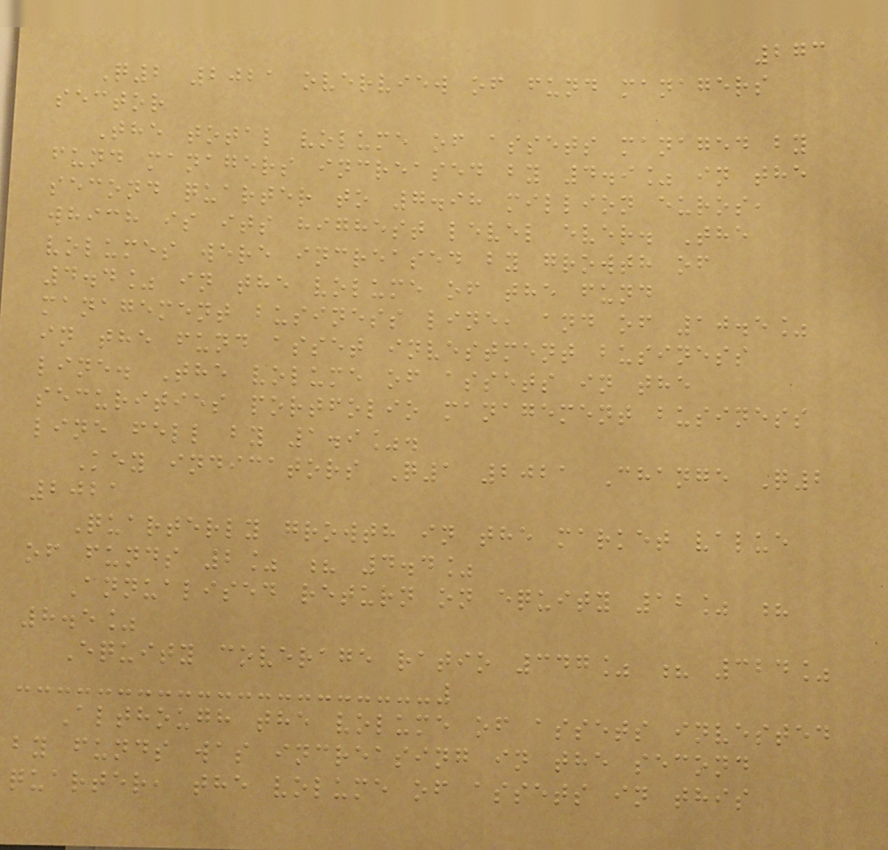273
Q2 2021 overview of fund managers
sector
The total volume of assets managed by
fund managers increased by 4.9% in the
second quarter to 7.98 million euros,
which is its highest level ever. The
volumes were increased by growth of
4.4% in the volume of the fund
management business line, and of 10.5%
in the fund asset investment business
line. The volume of assets in the
securities portfolio management business
line fell by 1.9%.
Key indicators Q1 2021 Change Q2
2021
Quarterly growth in the market value
of funds 2% ? 4.4%
Annualised return on equity 12% ?
8.5%
Equity coverage ratio 347% ? 324%
Although the volume of assets invested
by funds was increasing in the second
quarter, the volume of assets in this
